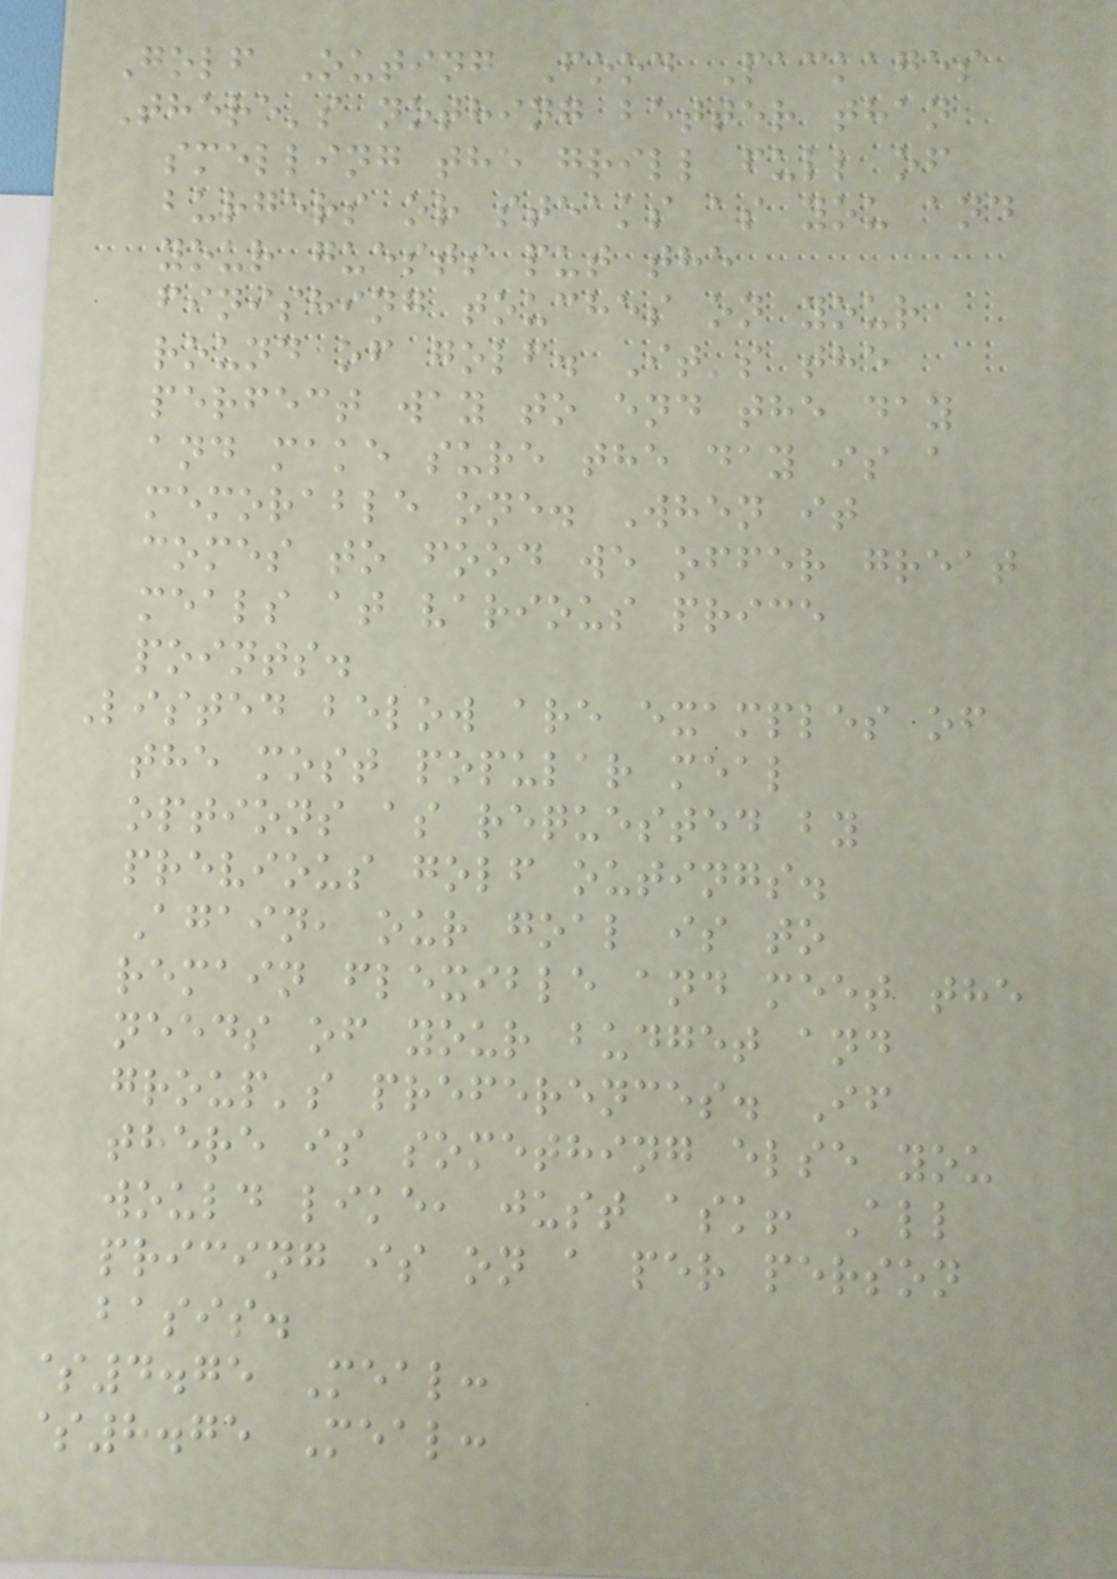Golf Outing Food Packages
There's nothing better than
smelling the grill full of
burgers or steaks as you and
your guests put the
finishing touches on your
round of golf. It's the
perfect way to end the day
and make sure the day is a
memorable one. When it
comes to food we offer great
meals at various price
points.
Listed below are examples of
the most popular meal
options as requested by
previous golf outings.
Again, our goal is to
remain flexible and meet the
needs of your budget and
group's preferences. If
there is something else you
would like, just ask! All
pricing is on a per person
basis.
$4.75 Meal:
$8.75 Meal:
